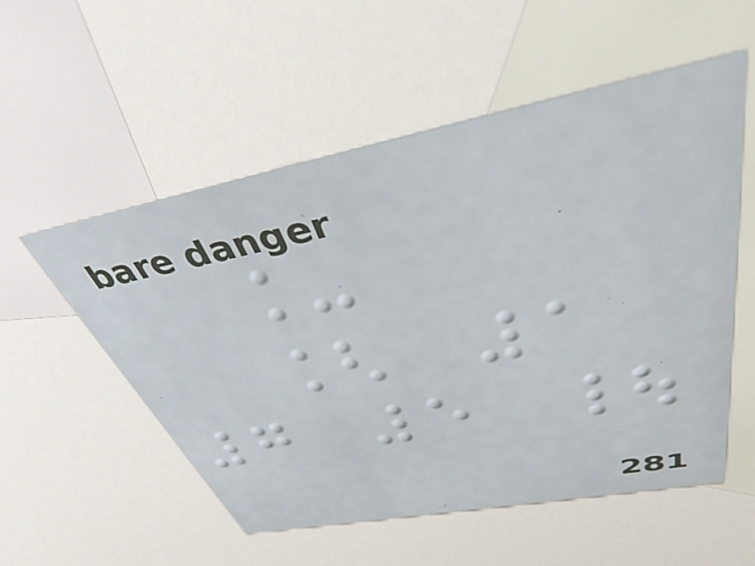_
[ 1
7 5 |
